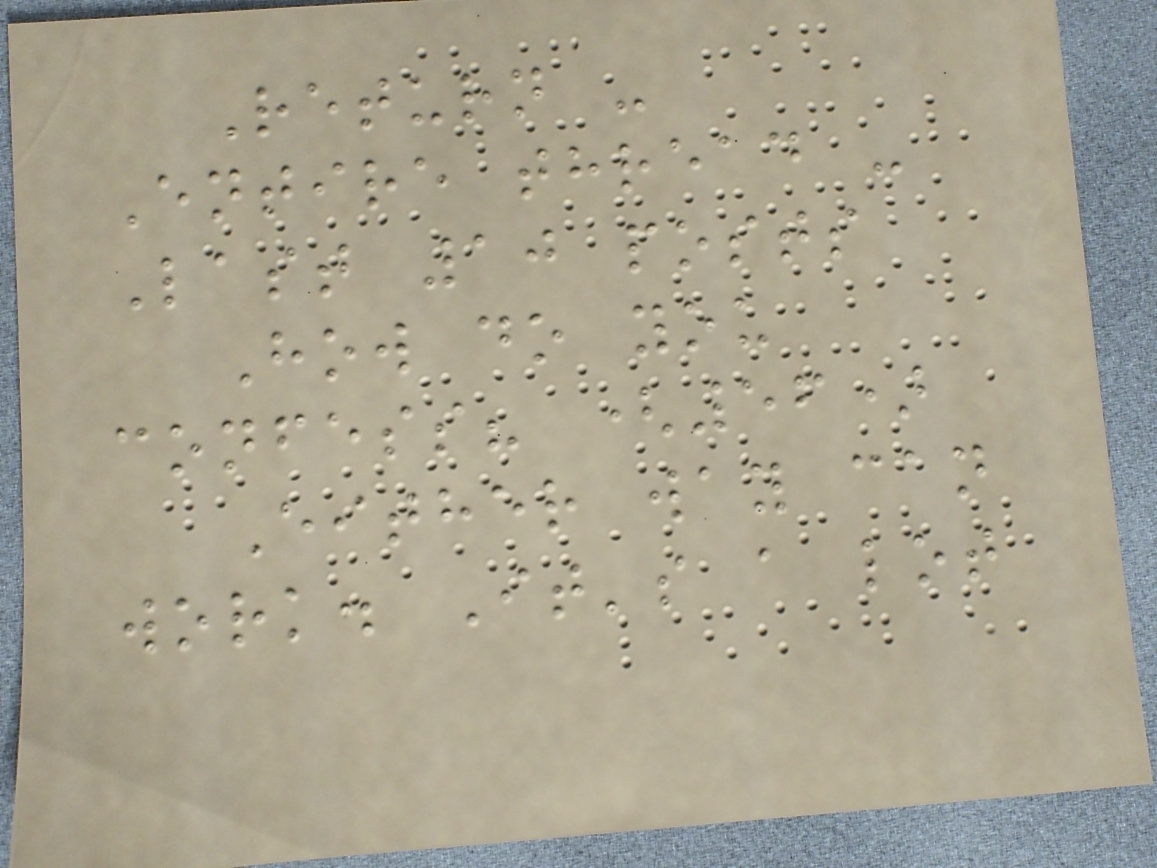Return -
Entire thread -
Last 10 posts
How do you
confess? (56)
Either way can
work. It's a lot
